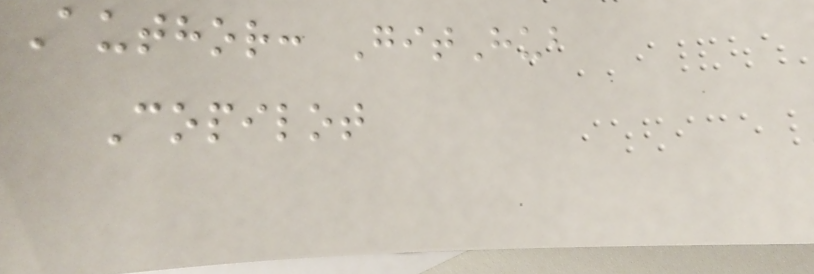Author: GitHub
Copilot
